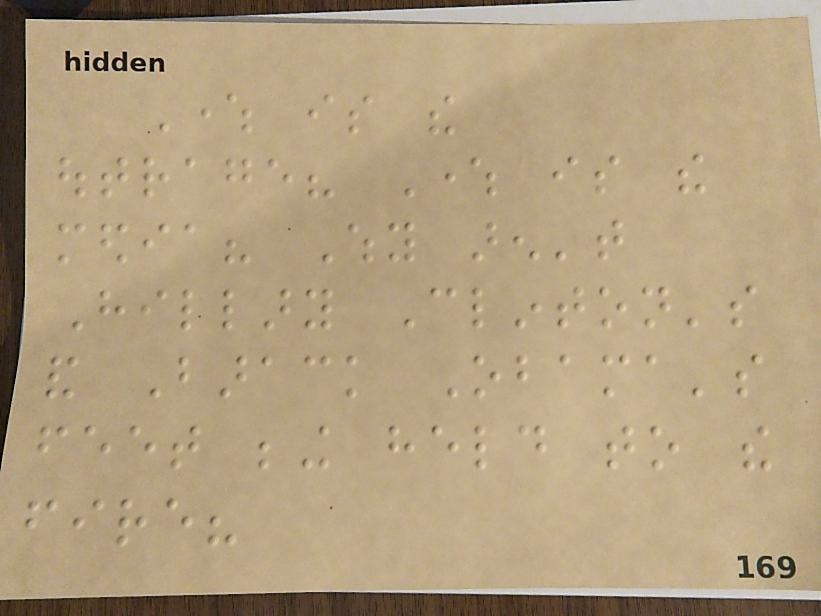Where is the
outrage? Where is the
media? Why aren't
Hillary Clinton's
and Barack Obama's
feet being held to the
fire?
